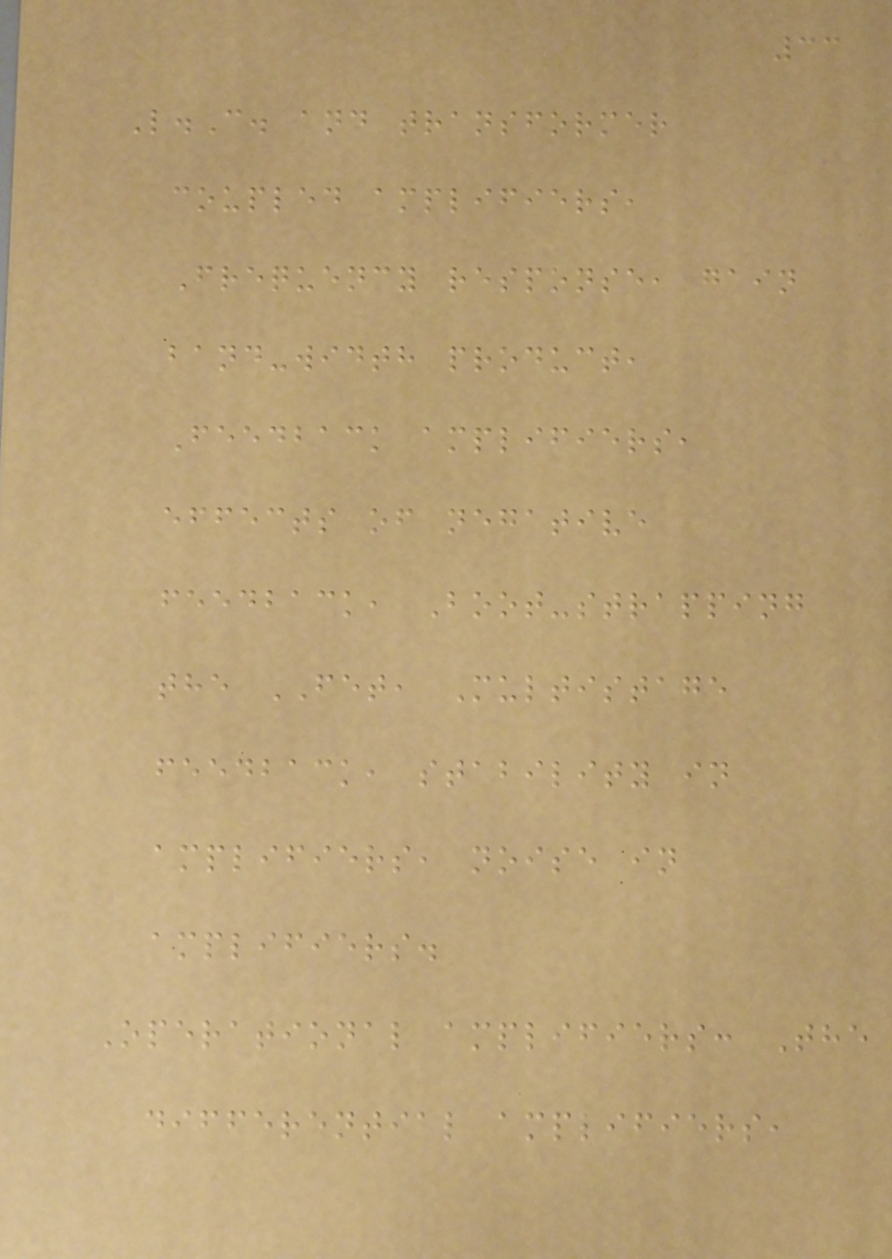33
L.C. and transformer
coupled amplifiers,
Frequency response, gain
band-width product,
Feedback amplifiers,
effects of negative
feedback, Boot-strapping
the FET, Multistage
feedback, stability in
amplifiers, noise in
amplifiers.
Operational amplifiers: The
differential amplifiers,
